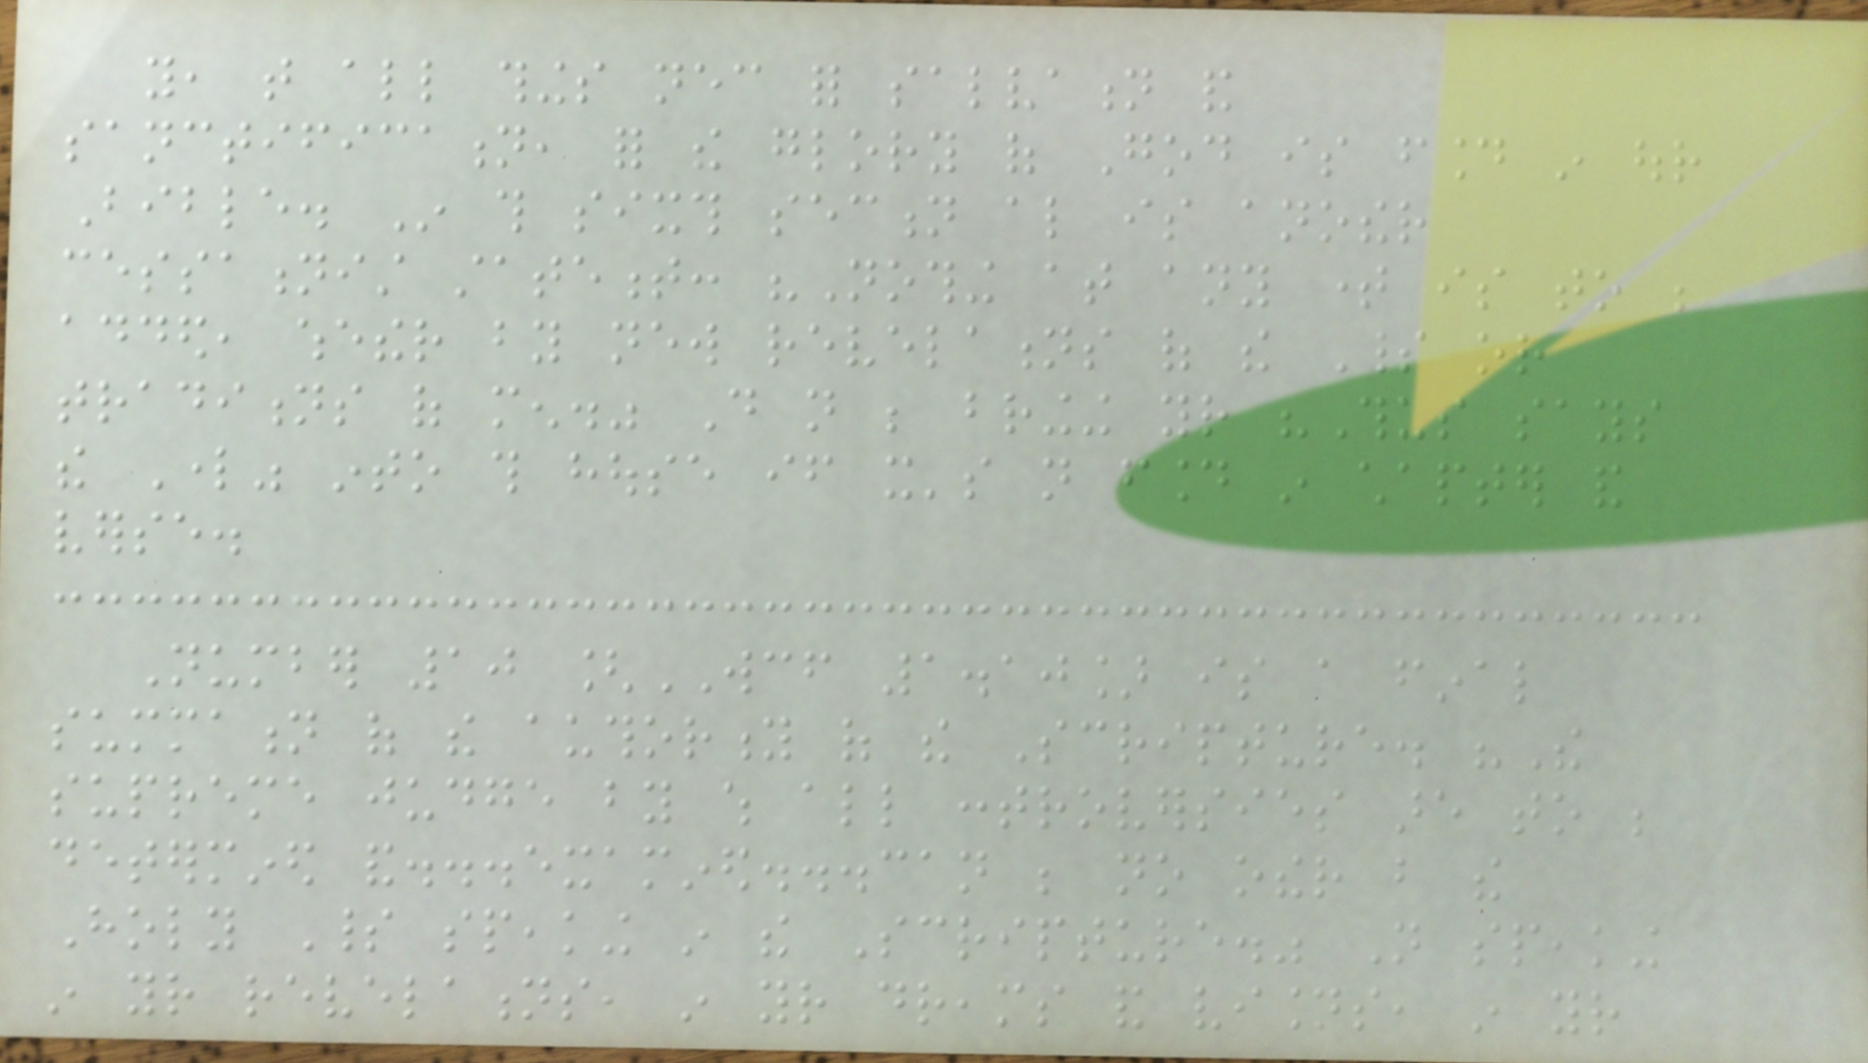you, that all things necessary for salvation and
sanctification, for the glory of God is found in our
Bible. In this sixth section also is another
cessationist statement: "Nothing at any time is to be
added, whether by new revelations of the Spirit or
traditions of men." Do not be bringing your "Thus says
the Lord" into this house if it's not found in chapter and
verse.
Number 10 [WCF 1.10] is a final
summation of the authority of the Scripture. "The
supreme judge by which all controversies are to be
determined and...examined...can be no other but the
Holy Spirit speaking in the Scripture." Not speaking
in your revelations, in your dreams and visions, in your
